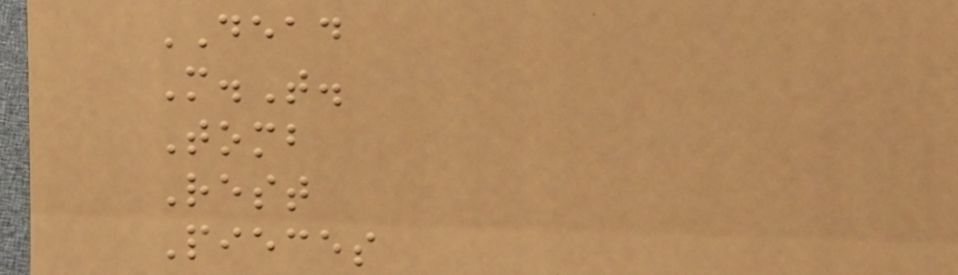DEAD
M.T.
Tomb
Rest
Pieces
